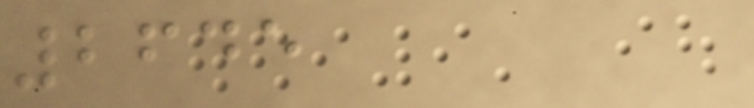2645
